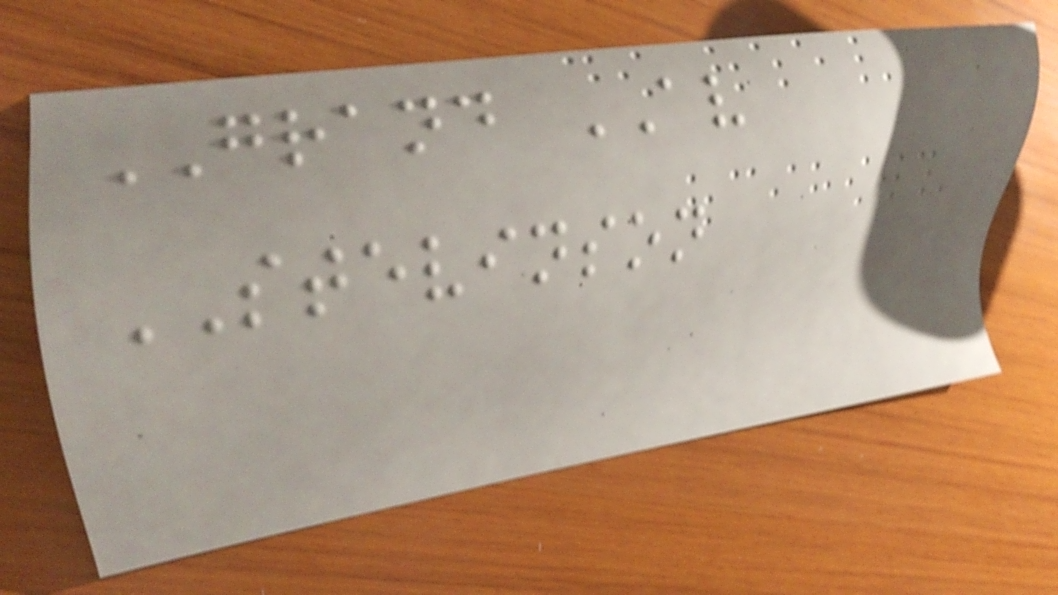GRAND AV
STEVINSON
